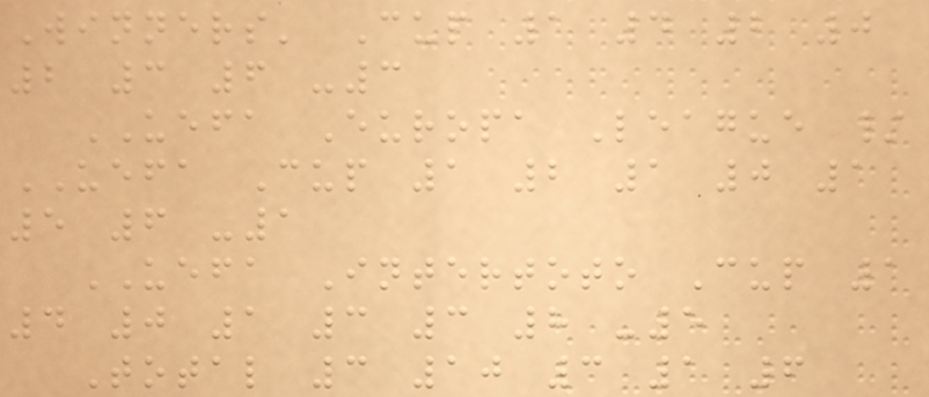Winners' Cup 1 4 2 0
2 3 6 -3
UEFA Europa League /
UEFA Cup 1 2 1 0 1
5 6 -1
UEFA Intertoto Cup 1
4 0 1 3 3 8 -5
Total 3 10 3 1 6
